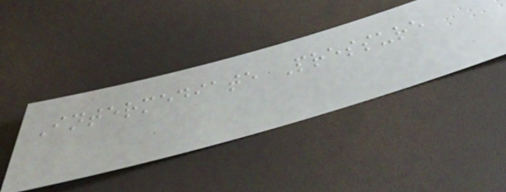Intermediate Pressure
